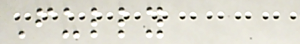Fully
